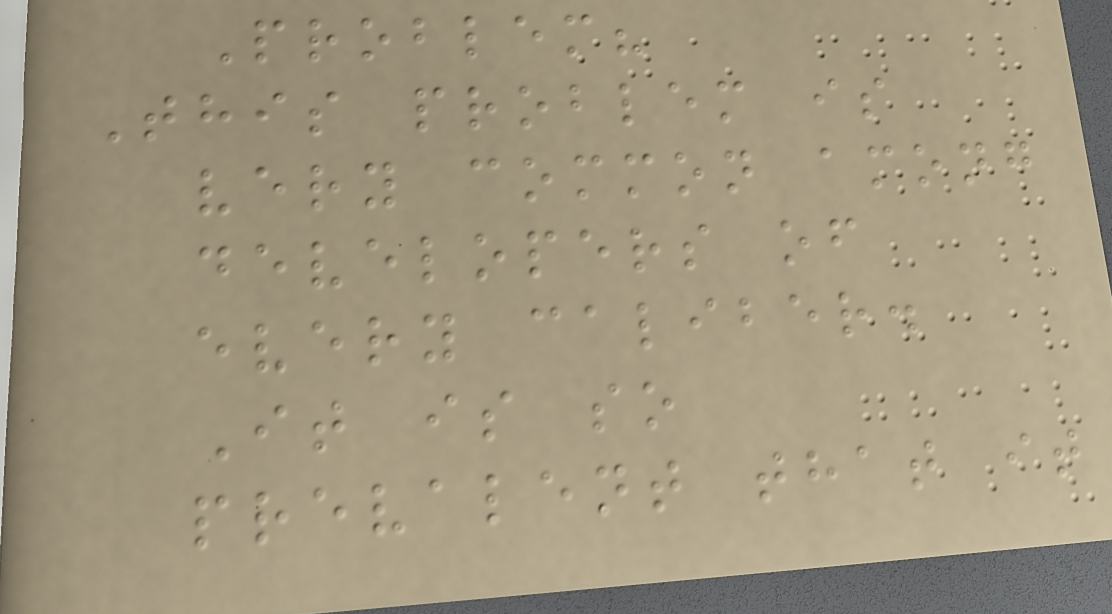Problem?
This problem is
very common among
developers of
every caliber.
It is so
prevalent that it
